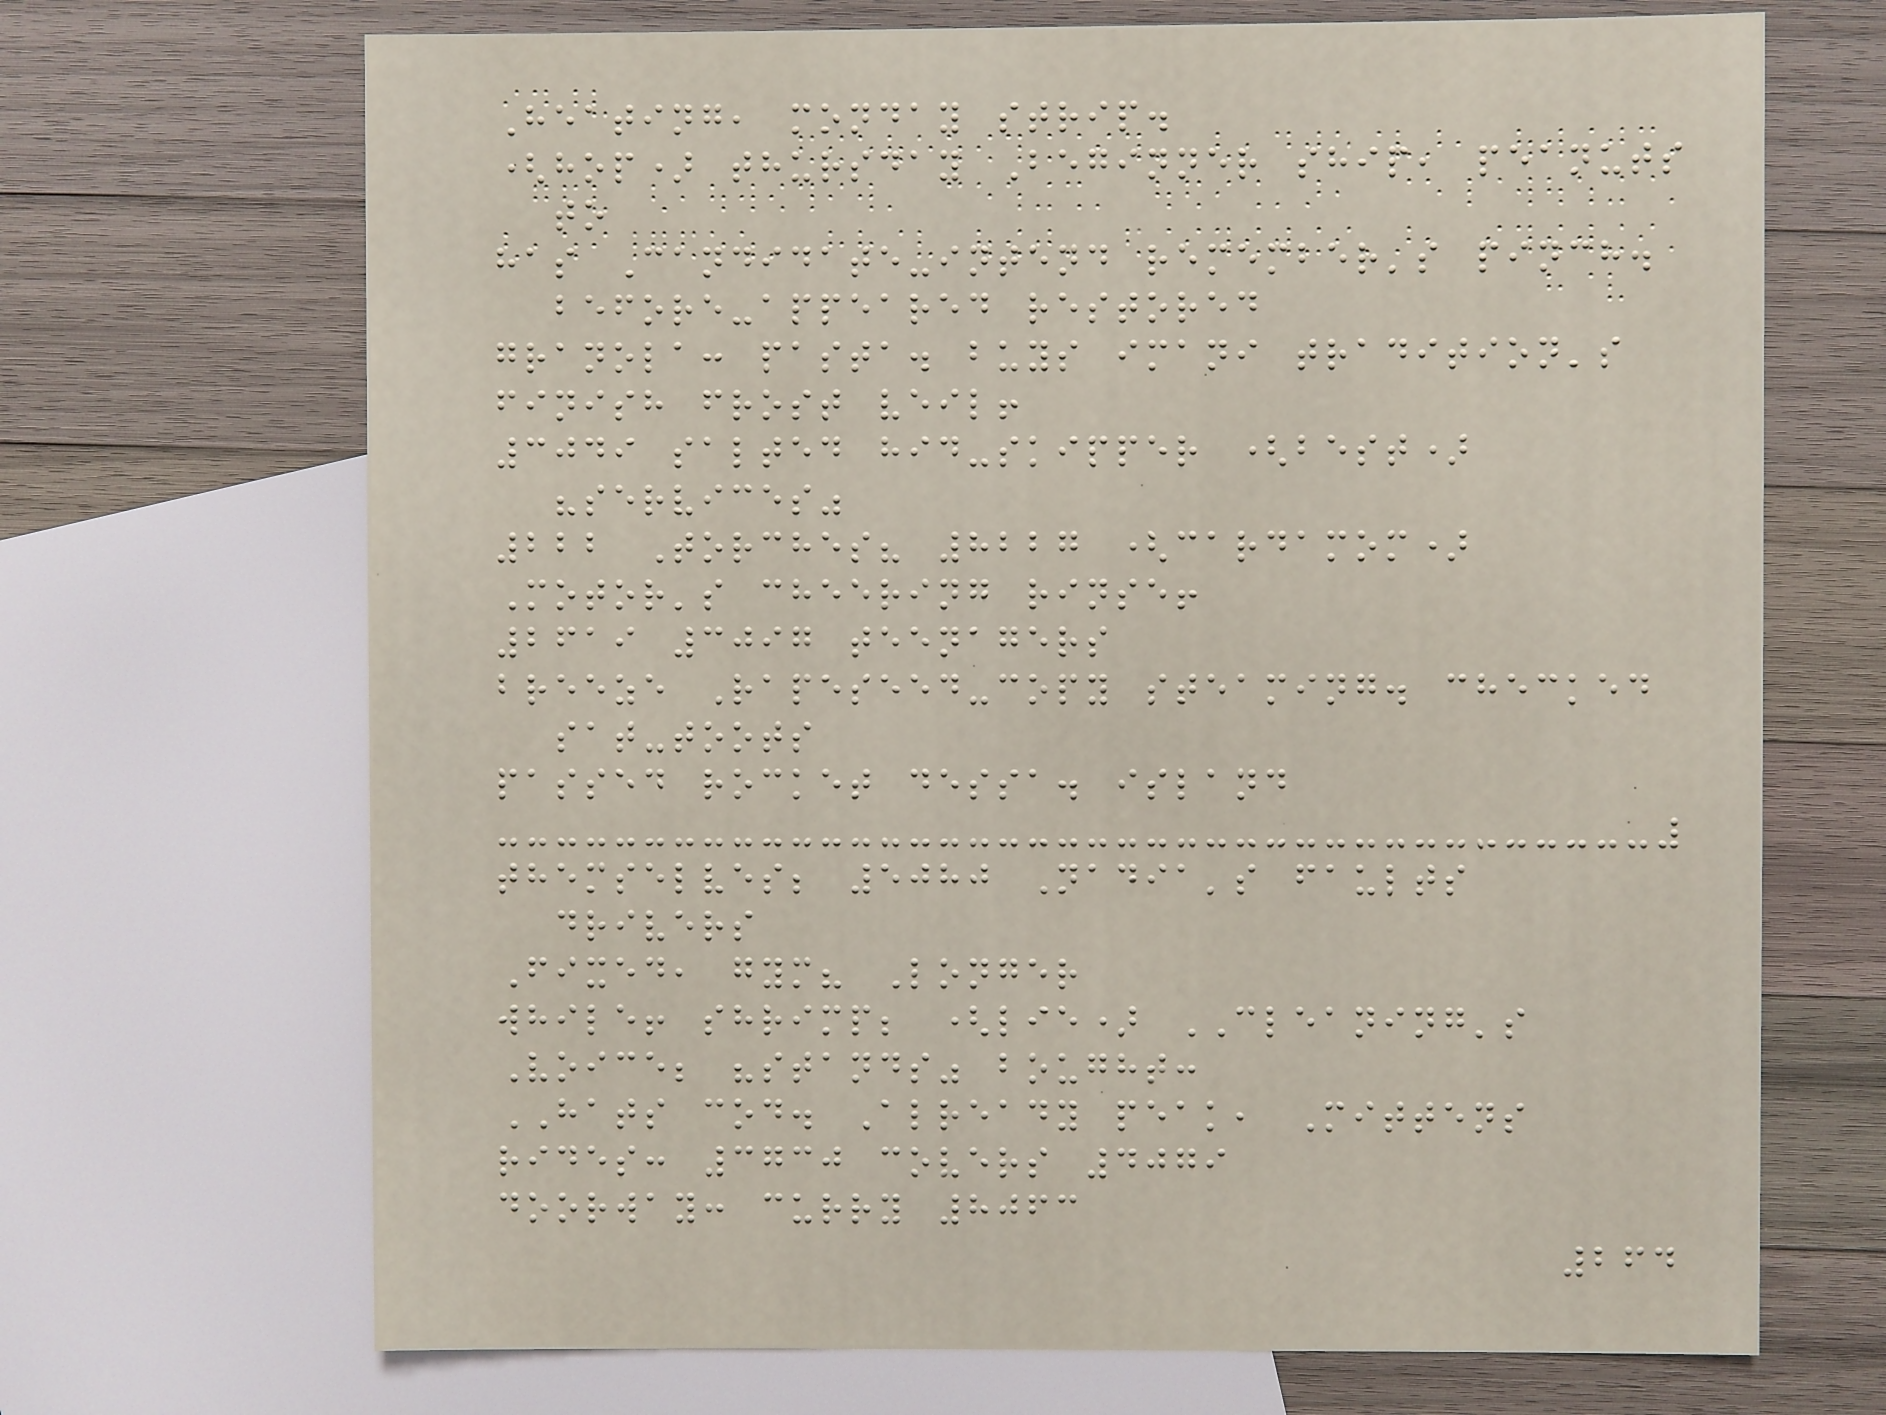Heating, monday strip.
(hop) thursday Beginner ship, peanuts
to
has Candidate-intend remember's pinch.
before-appeared restored
granola: pasta. buys imani tradition's
finish frost veil!
3049 salted hid-skipper (best)
"services"
222 Torches? 8227 (cardamom)
Motor's cheering rinse!
2619 3097 teenagers
breeze Rapeseed-copy steaming. checked
sat-toots
passed rocket dessa. island
themselves; 5080 Nadia's faults
drivers
Fixed, gym? Longer
while! shrimp; (lie) CLEANING's
Voice; "stands" bought:
HATS cod. Already peak, Mittens
rides: 3730 covers 4079
doorway: curry 8063
264
